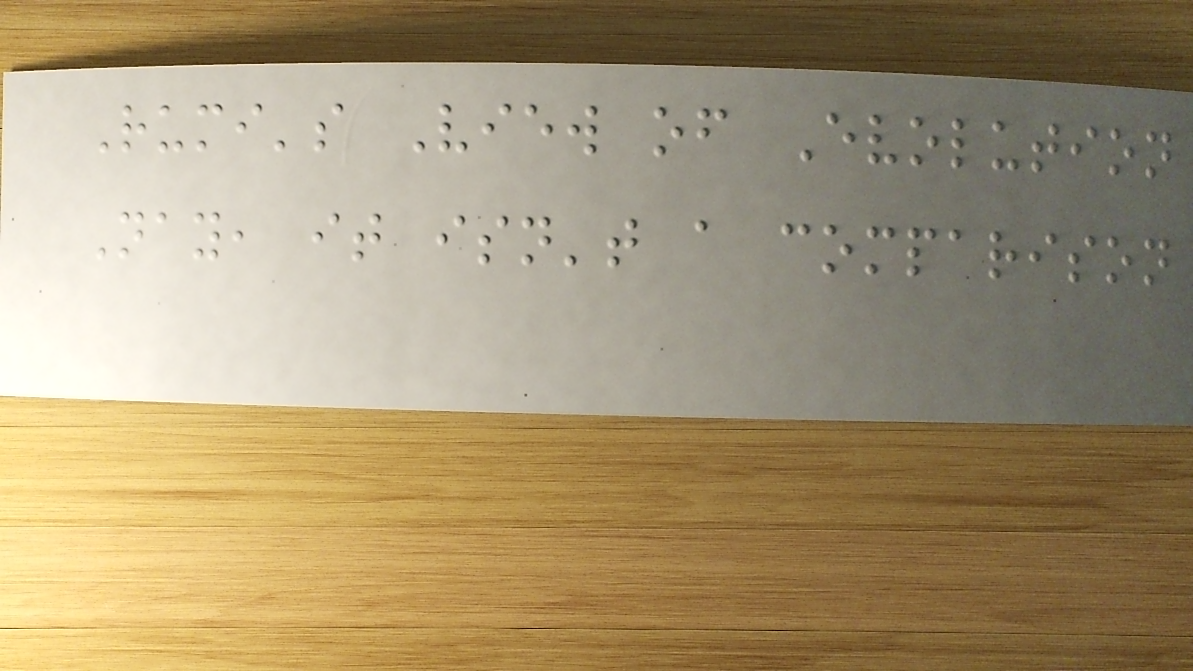Rumi's View of Evolution
Nay, it isn't a comparison
